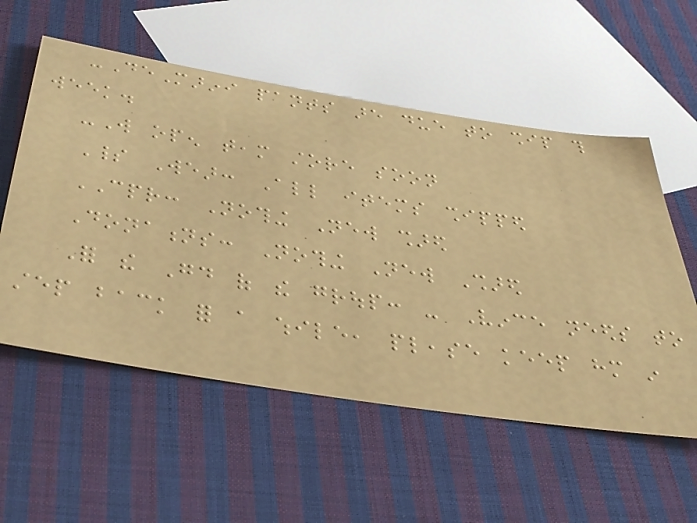-DeMarini pants are due to ship this
week.
-Will open team store soon
Spirit Wear: All items shipped
CPR: Nothing New shared
Donations: Nothing New Shared
For the Good of the group: - Vince needs to
step back for a while, please keep him in
